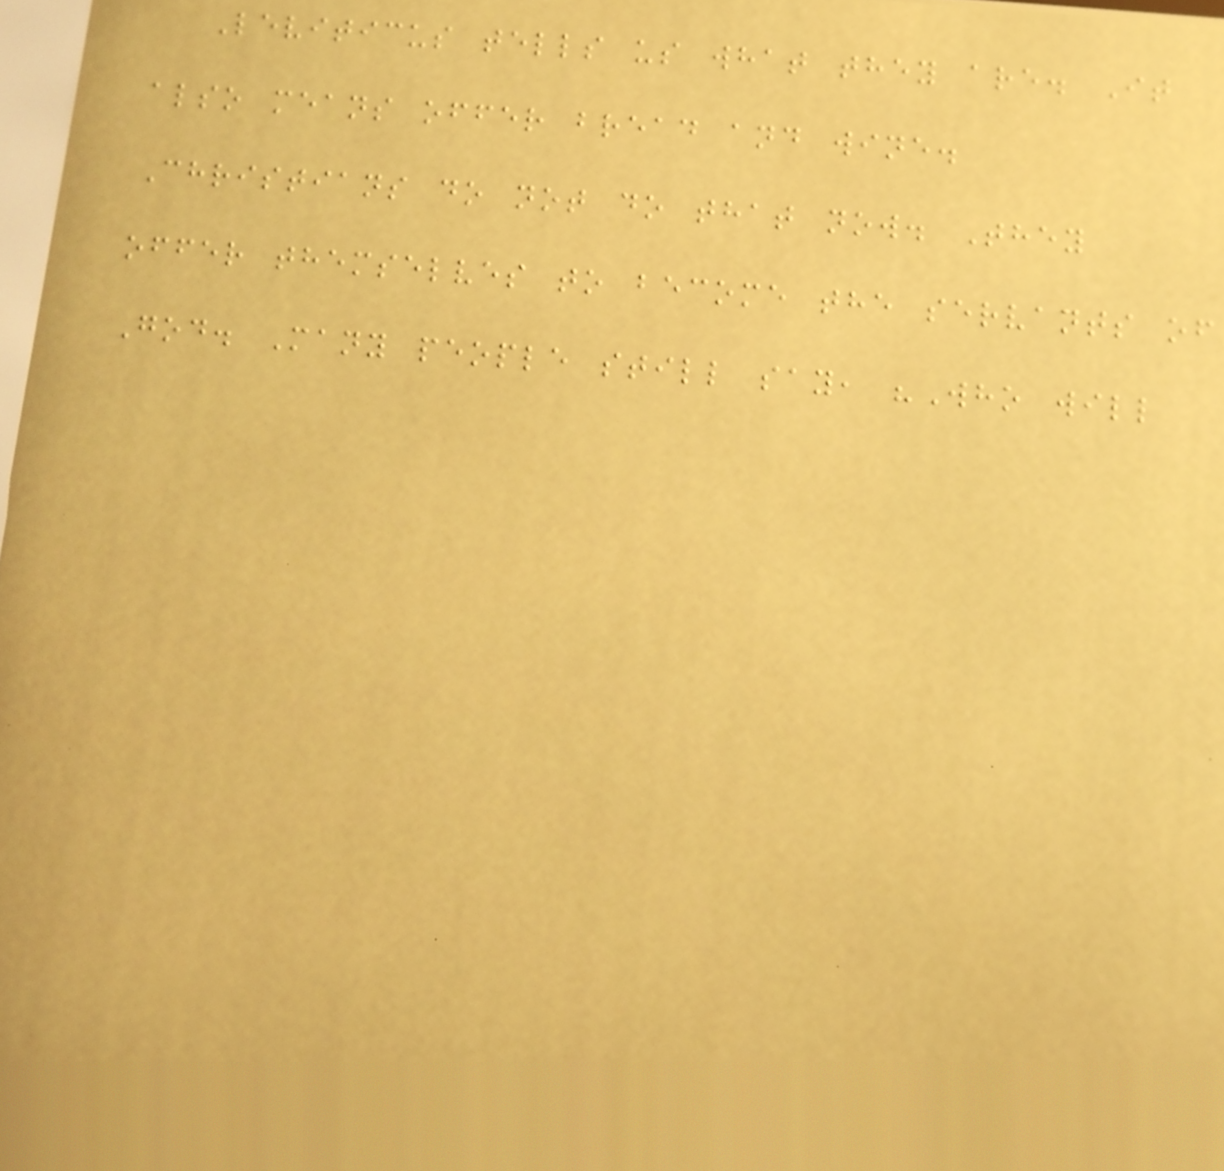Leviticus tells us what they are. It
also means offer bread and wine.
Christians do not do that now. They
offer themselves to become the servants of
God. Many people still say, "Who will
